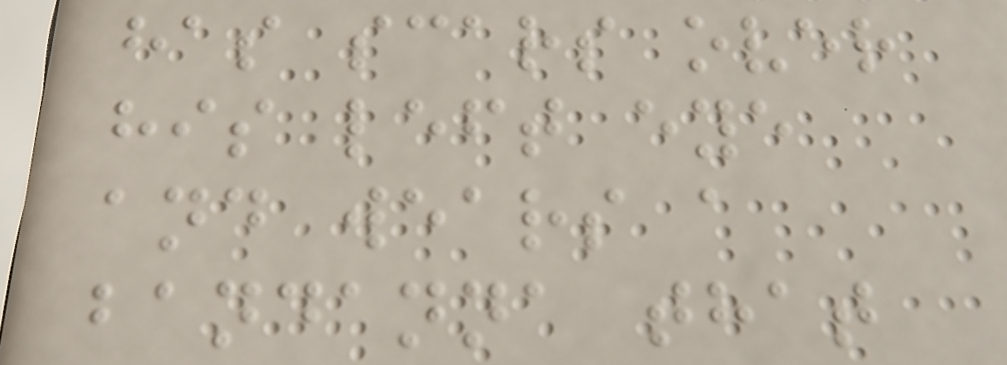has scars over
his left eye
and wears a
bandanna that
